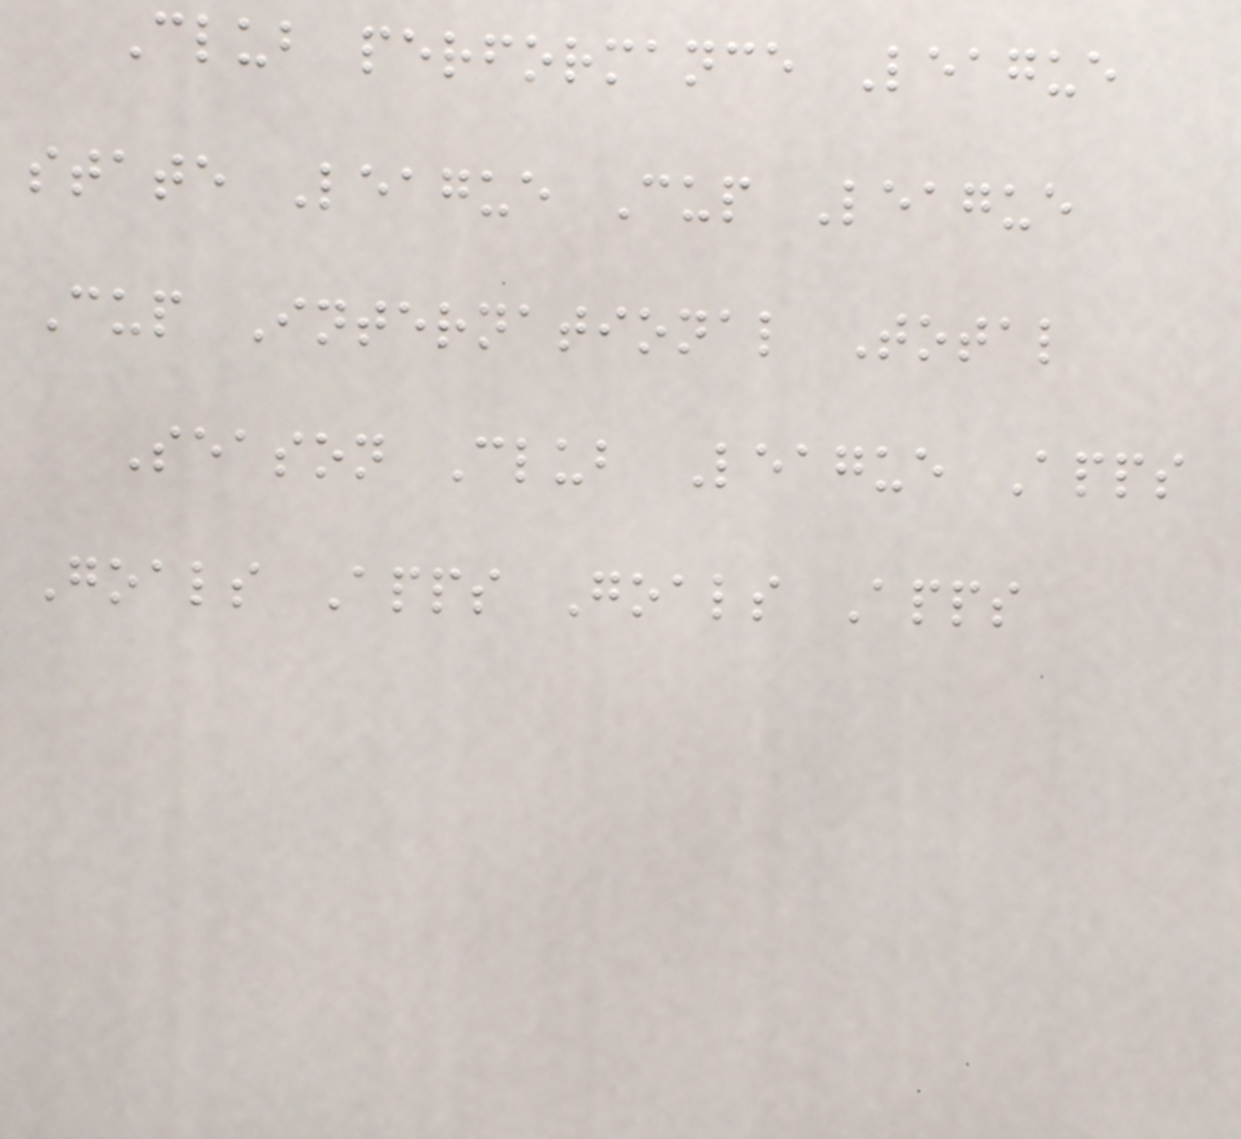Club performance League
state League Cup League
Cup International Total
Season Club League Apps
Goals Apps Goals Apps
